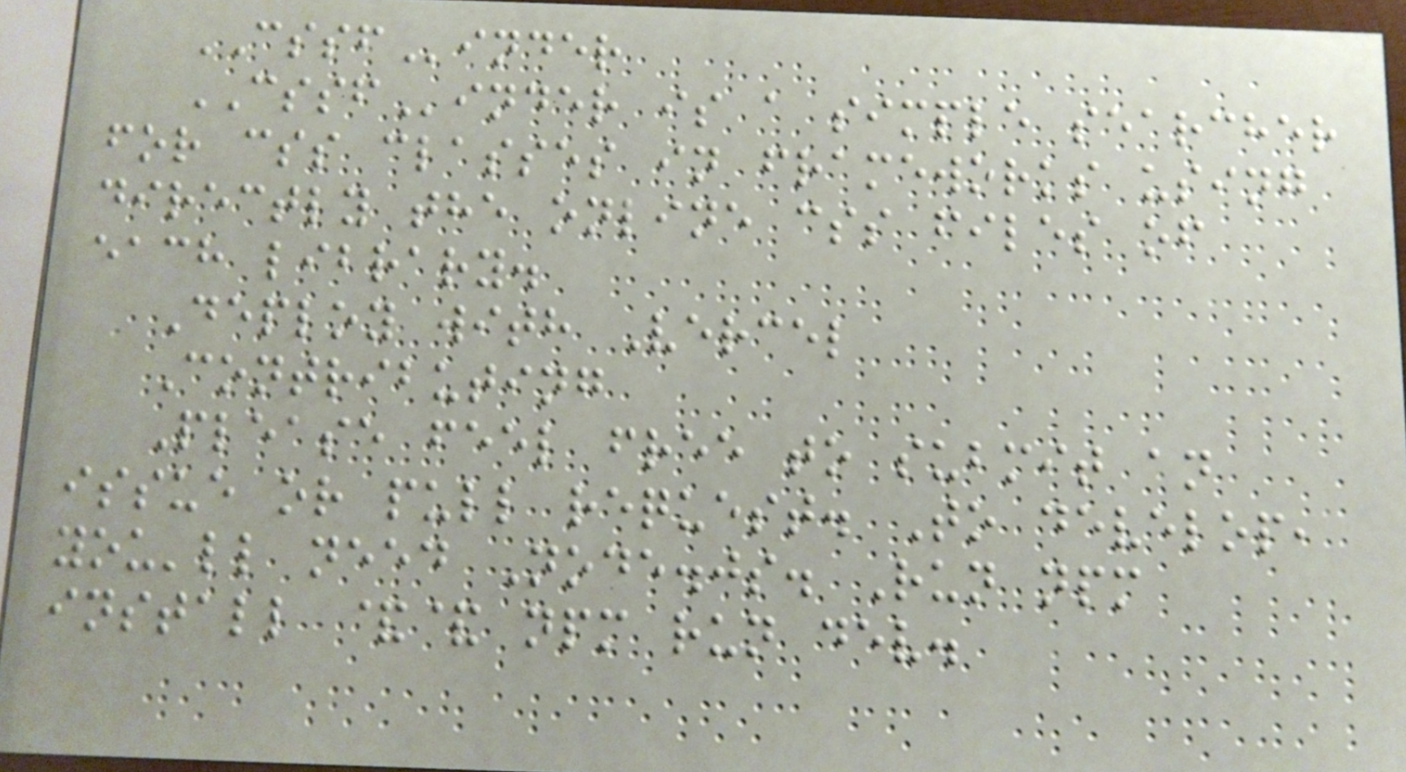CSSFinder
CSSFinder is a simple searcher
for css classes in frameworks using
directly the online css files of
each library.
Deploy with Vercel
Contributing
Please feel free to submit an
issue or pull request. To develop,
you'll need Node.js. Run npm
install && npm run dev.
